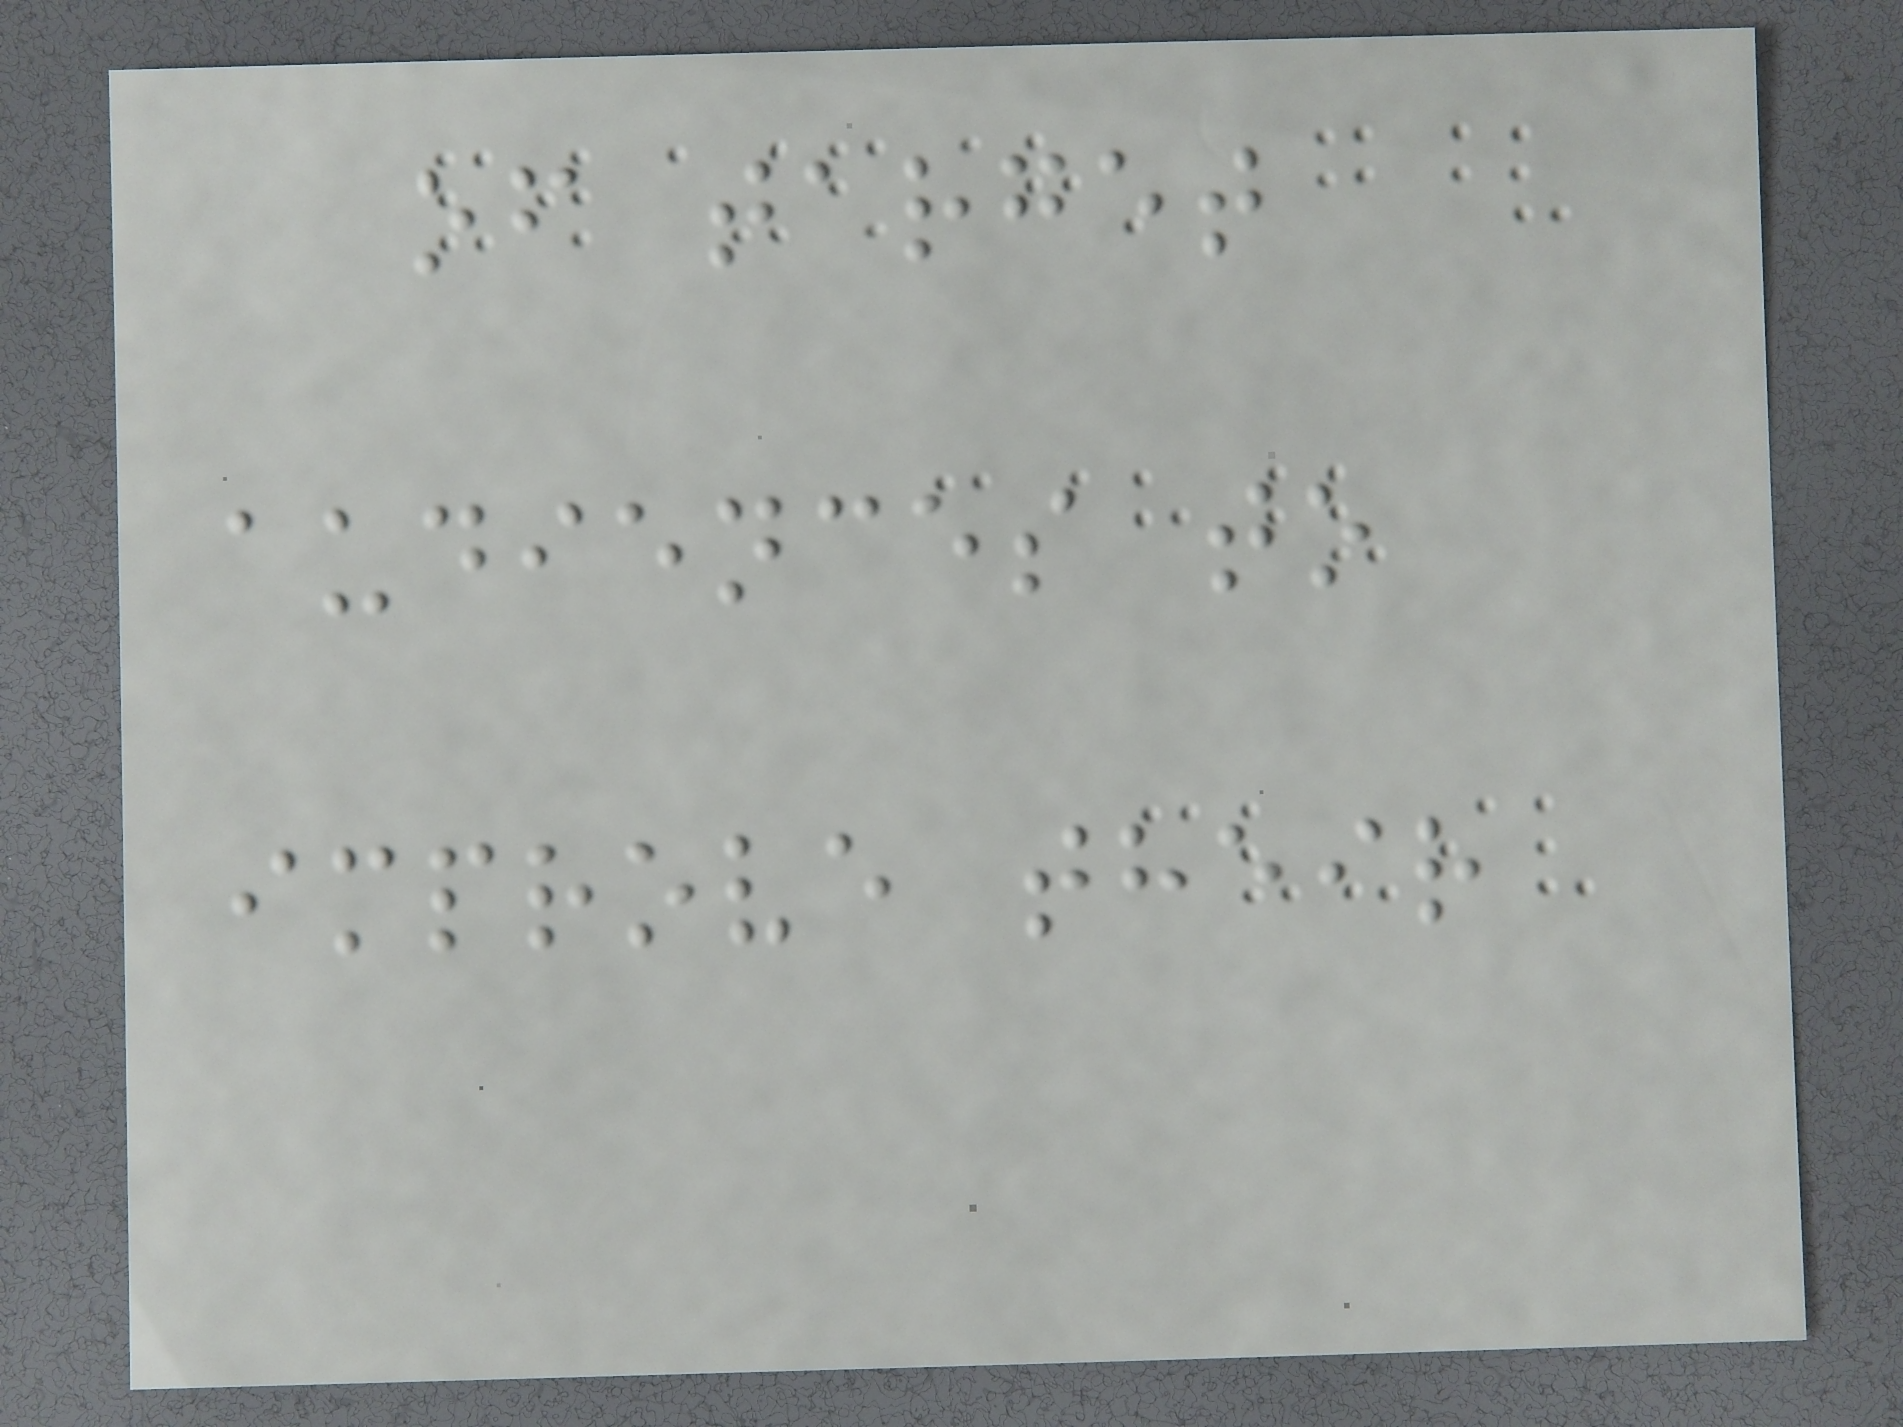of target
audiences to
improve their
